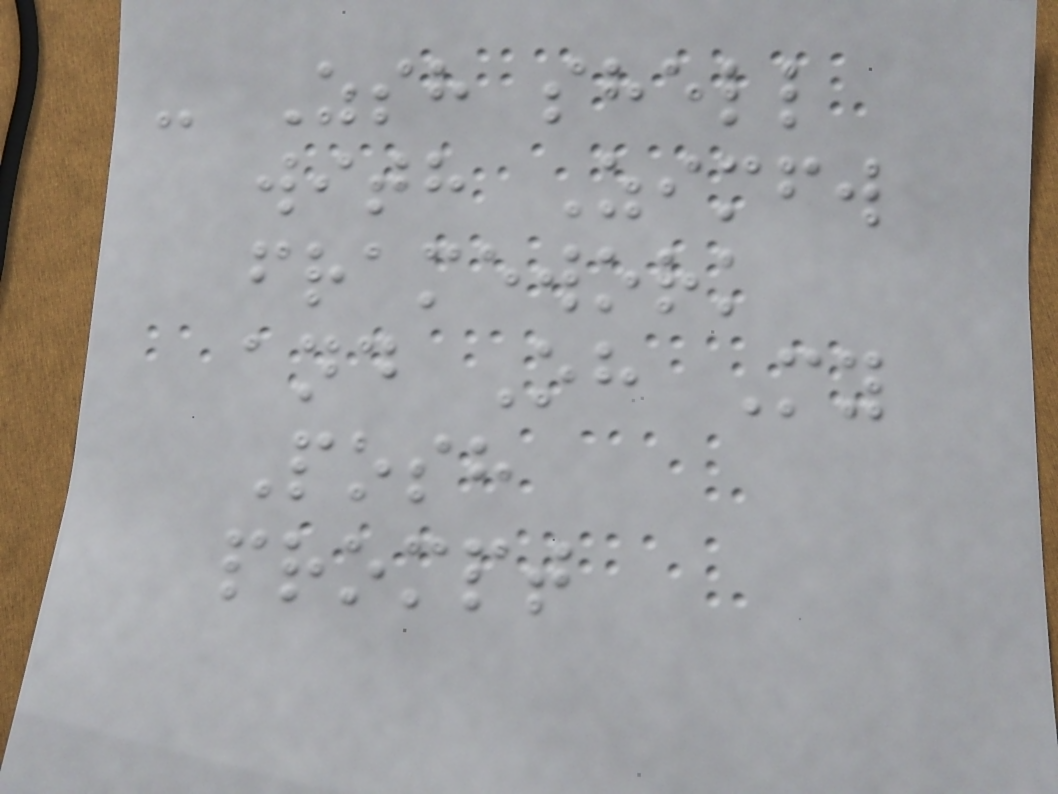- Zsh shell
with Zimfw
framework
and Oh My
Posh
prompt
